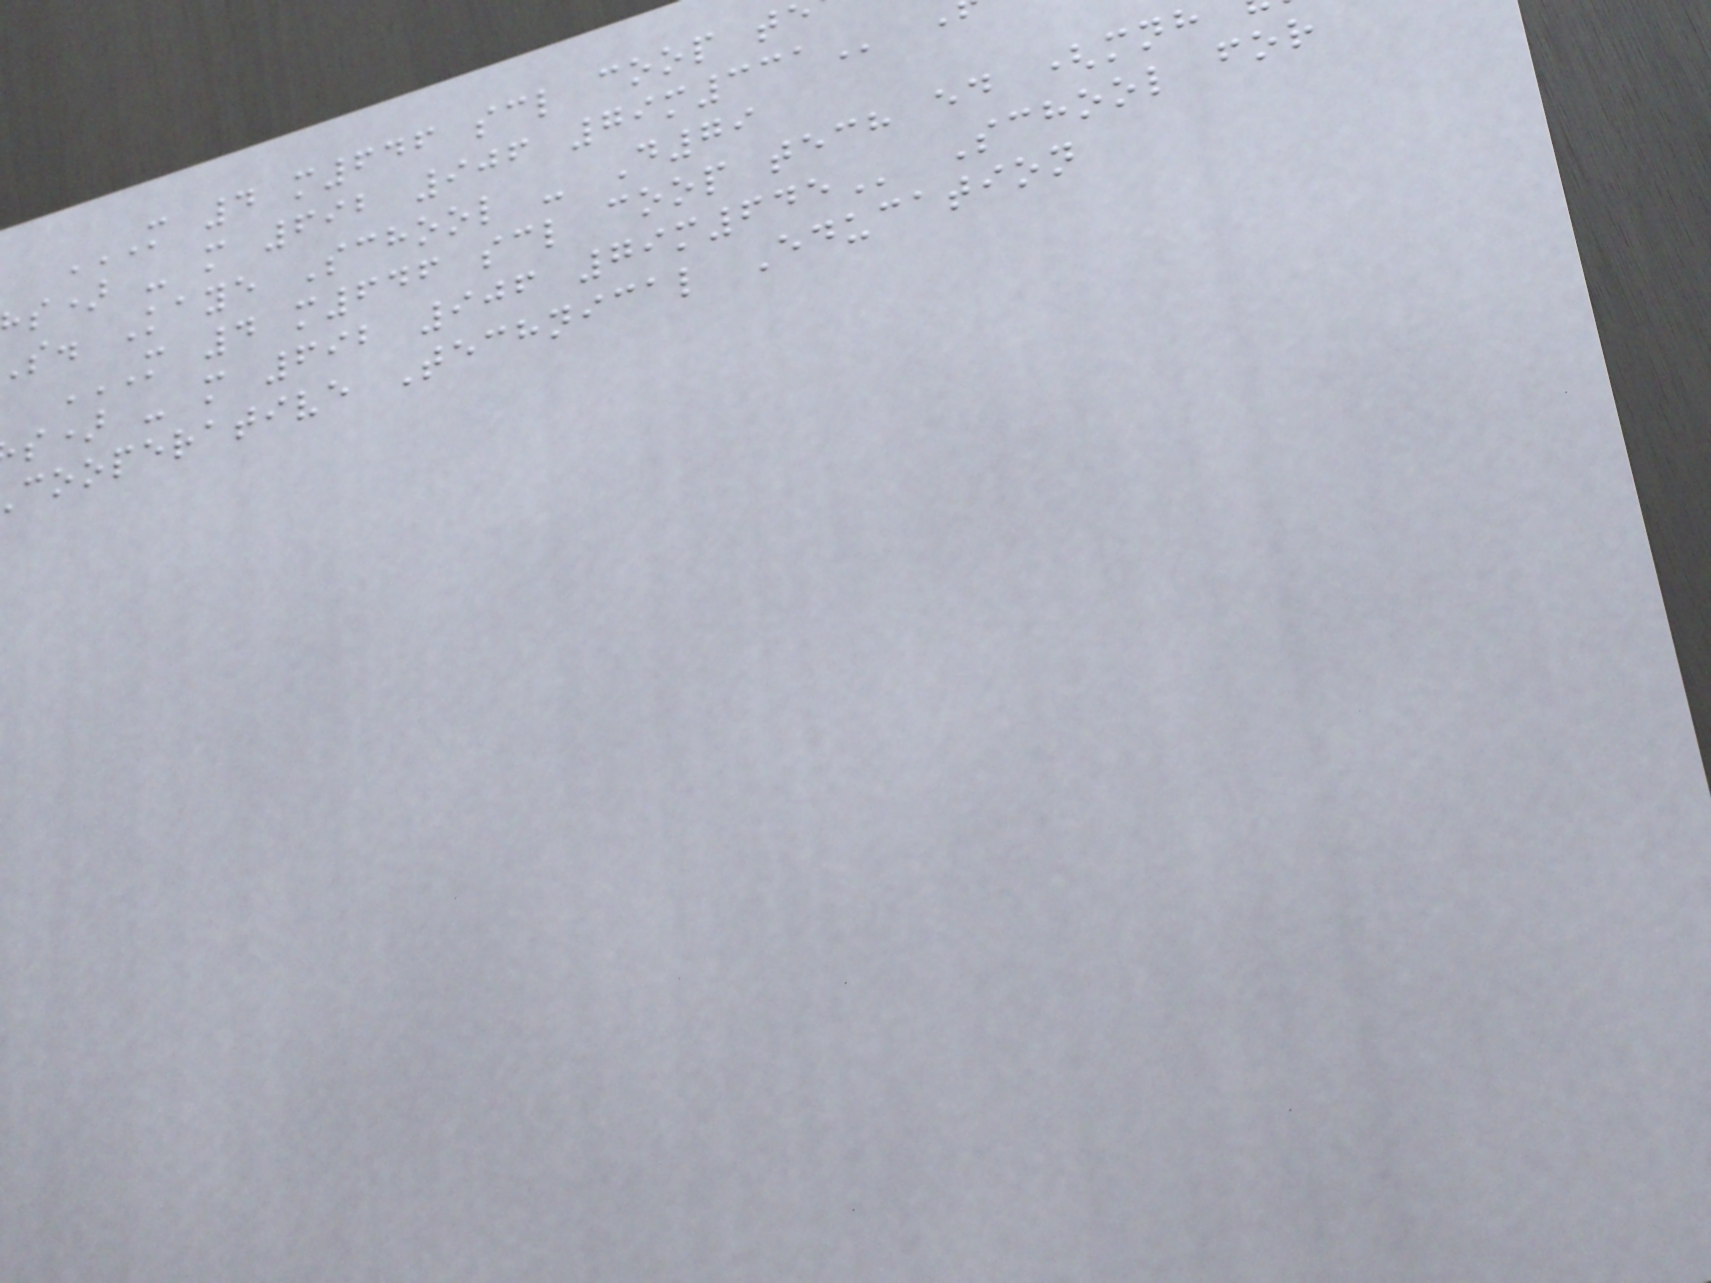s) - m 692 906
s. Kaye School - D79
s) - m 692 906
cooperative Technical Education
